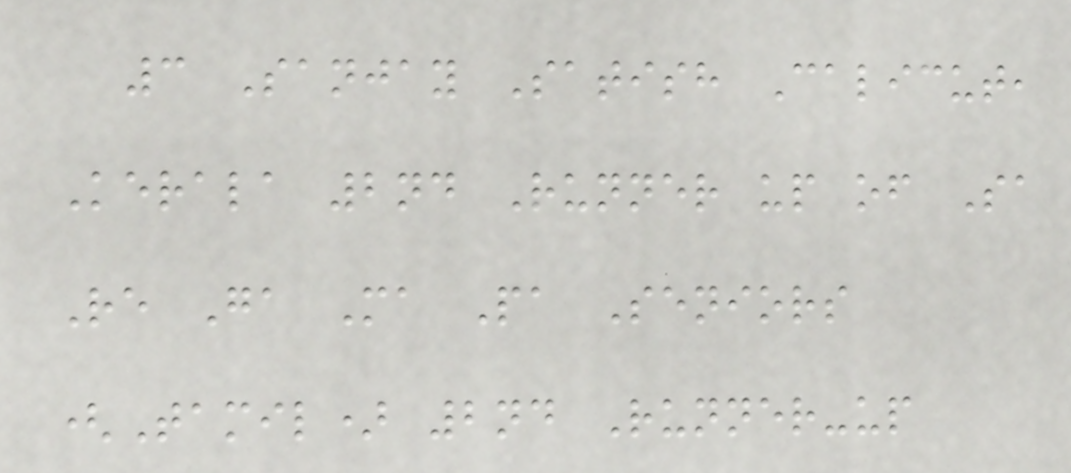3 Sanjay Satish Calicut,
Kerala 2nd Runner up of Sa
Re Ga Ma Pa Seniors
(Tamil) 2nd Runner-up
